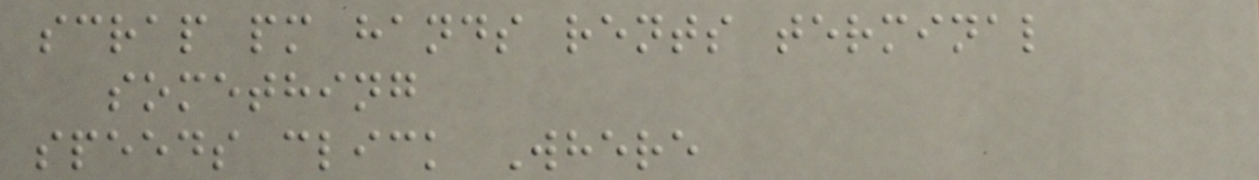scrap pm hands rents terminal
something
speeds click Where
